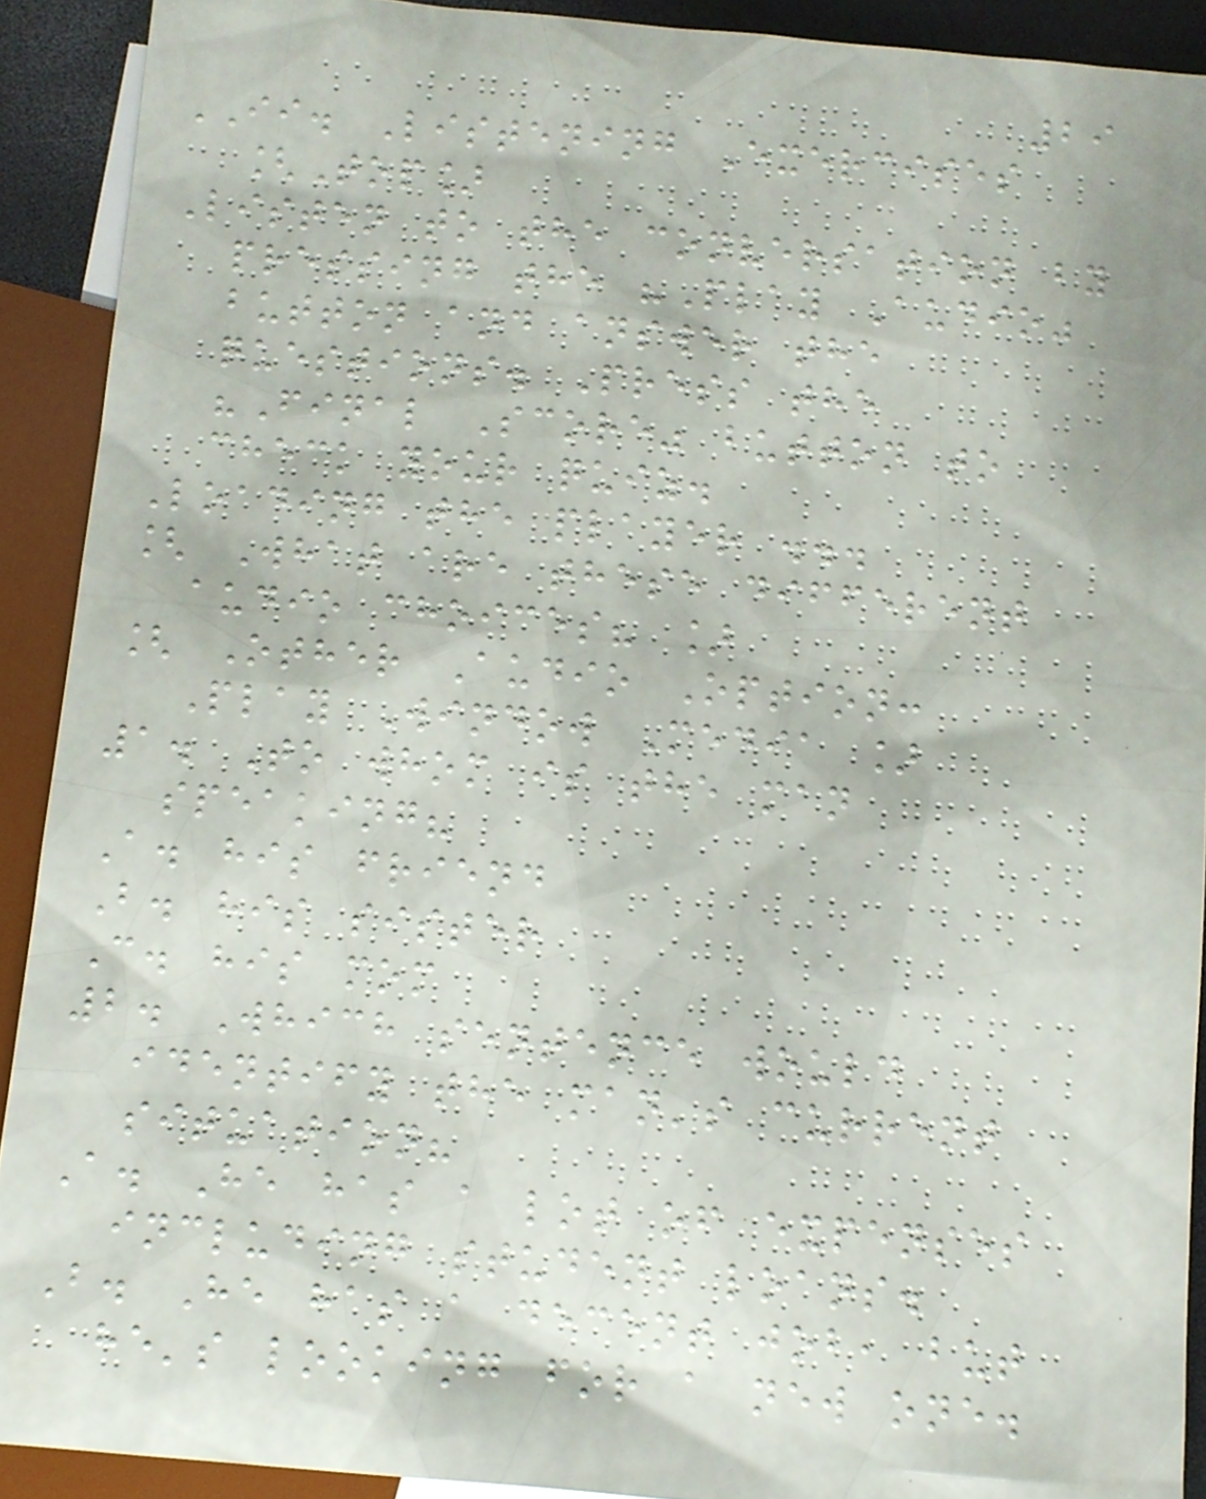29
II. Listening Exercises
[Top]
Listen to the conversation by
pressing the "Play Audio"
button and answer the
questions. Press the
"Final Score" button to
check your quiz.
Loading the player ...
[ What are these different
audio choices? ]
[ Other Audio Option:
Play Window Media ]
1. To whom is the man
speaking?
A. his friend
B. his sister
C. his mom
2. Which sentence would
identify the man's current
situation?
A. He has a lot of expenses
including student loans.
B. He has a decent job, but
he's looking for a new one.
